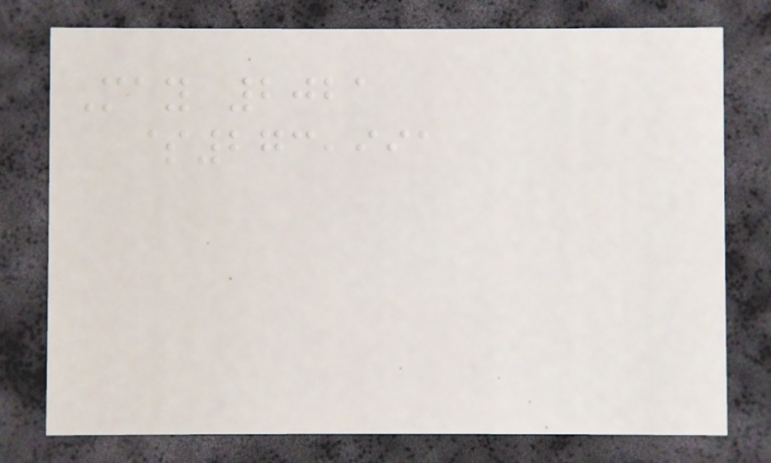May 2021
$273,991
